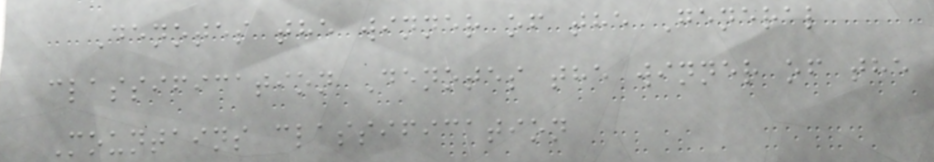Denotes the winner of the General
classification Denotes the winner of the
Mountains classification
